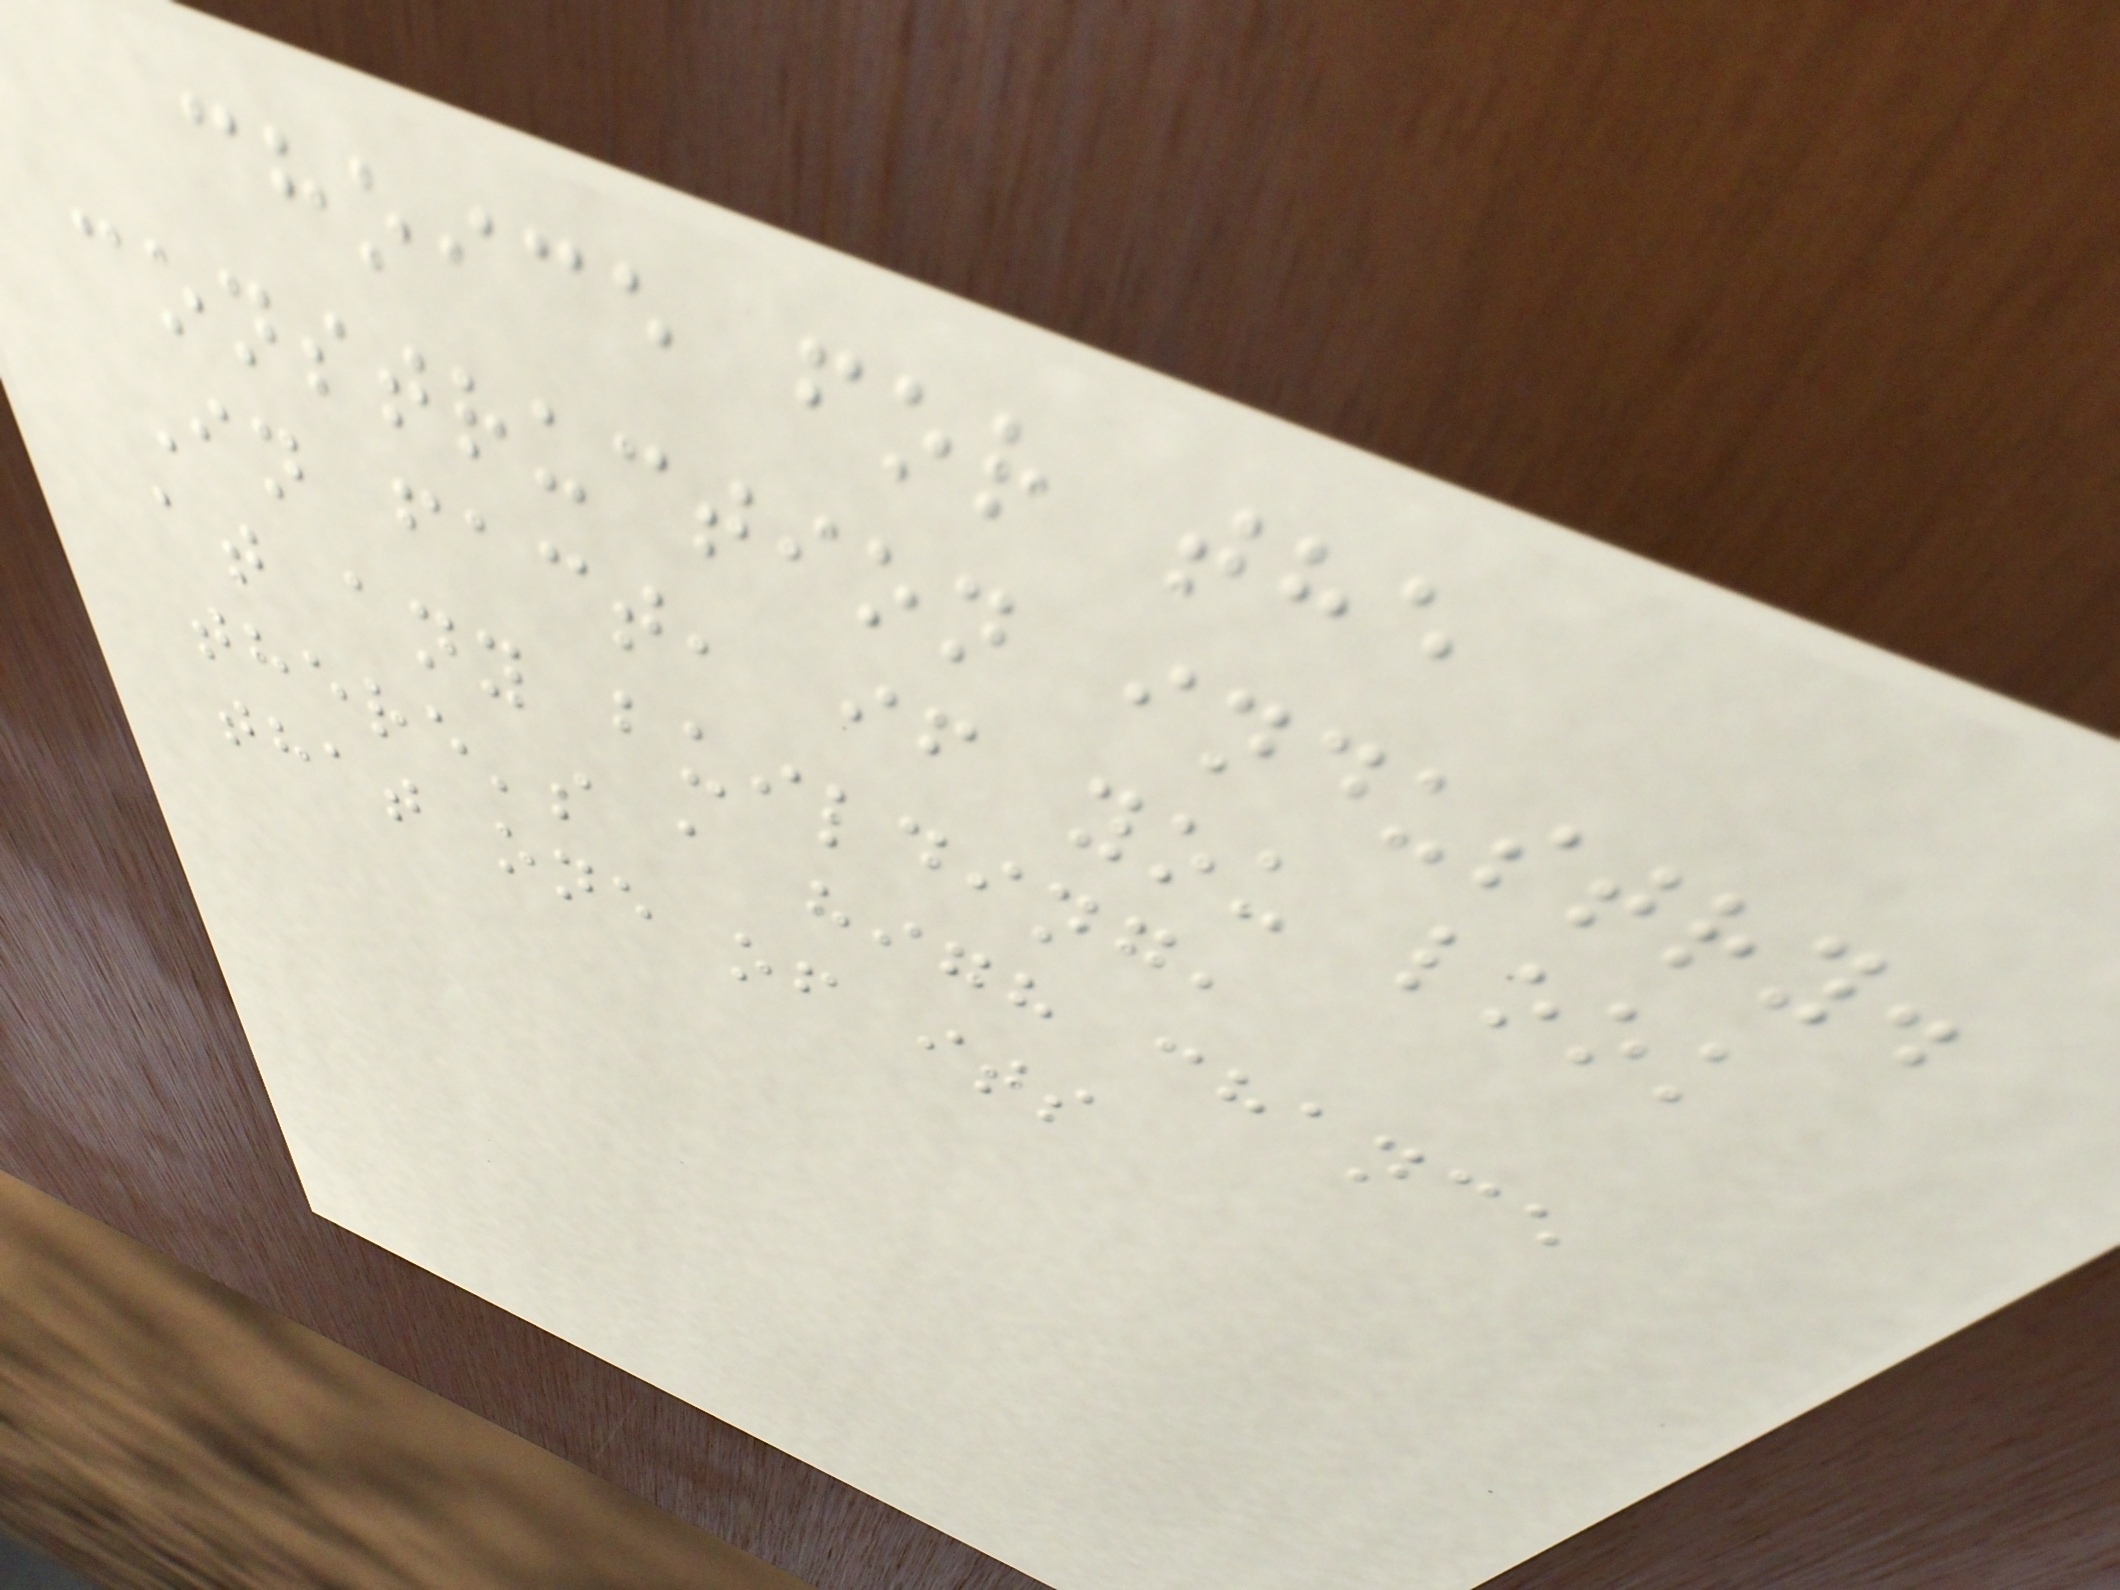choice for the
construction industry.
In fact, if you look
at any building,
there's a high chance
that one of its
